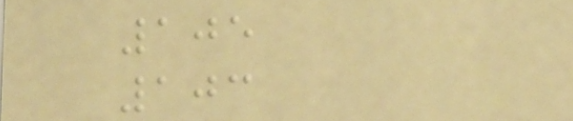105
103
